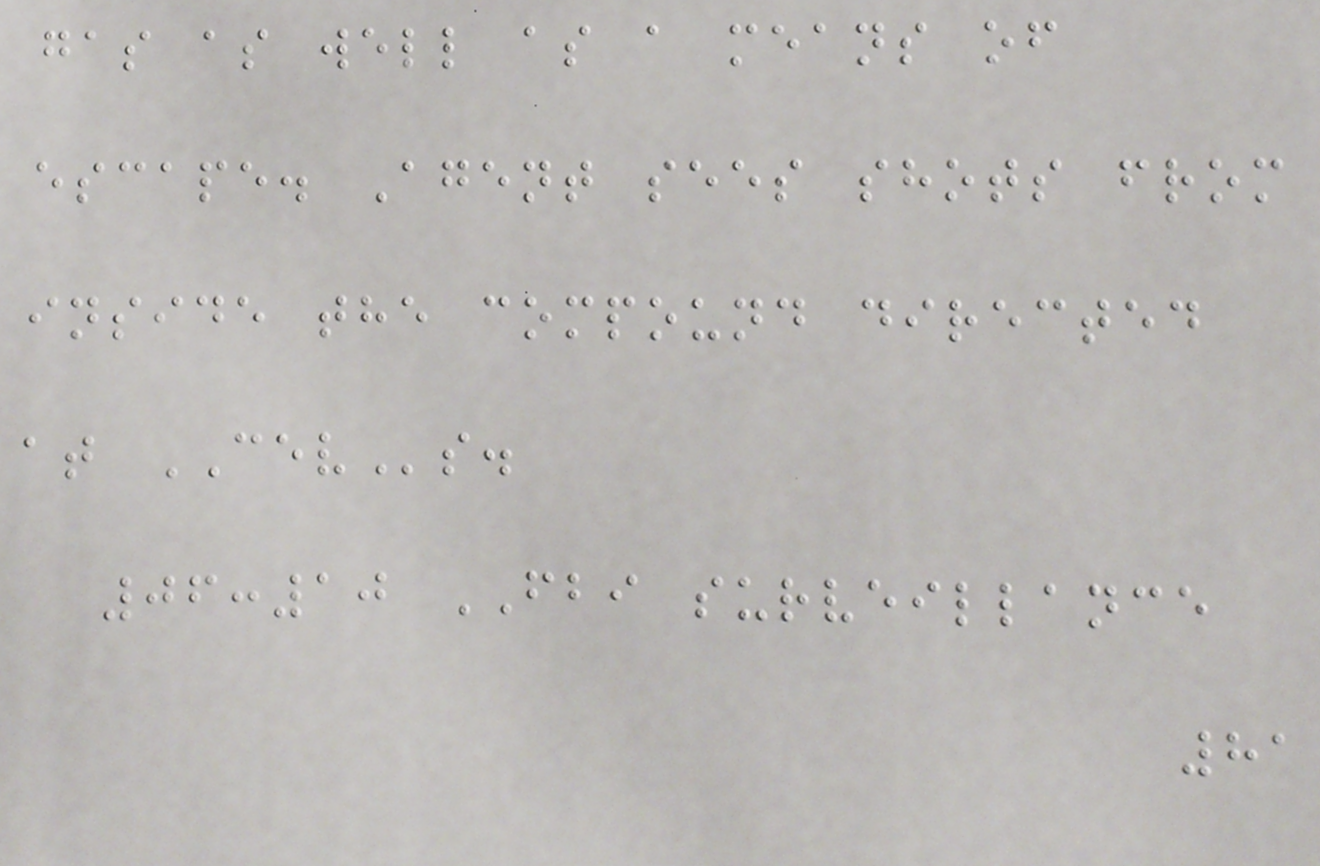gas as well as a means of
escape. Agent sees shots from
inside the compound directed
at CEVs.
06:10 FBI surveillance
81
